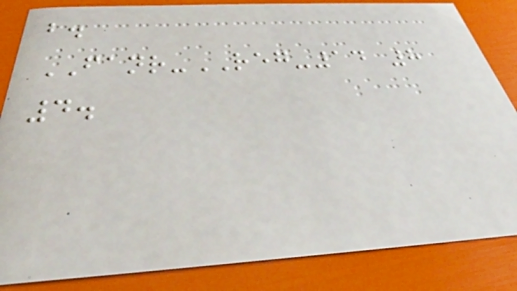b.
FANR-REG-14 8
4.
